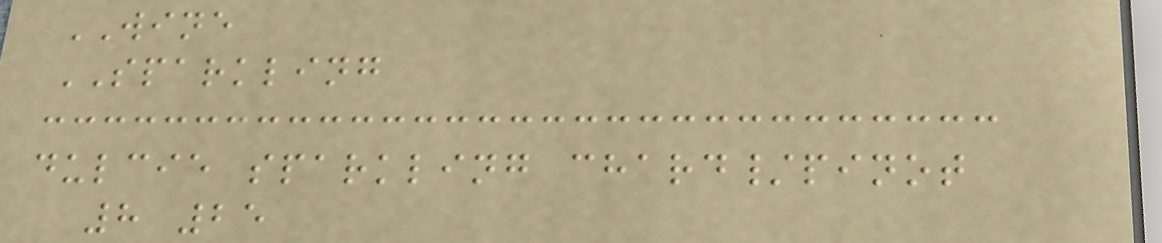WINE
SPARKLING
dulcie sparkling chard/pinot
8 25
